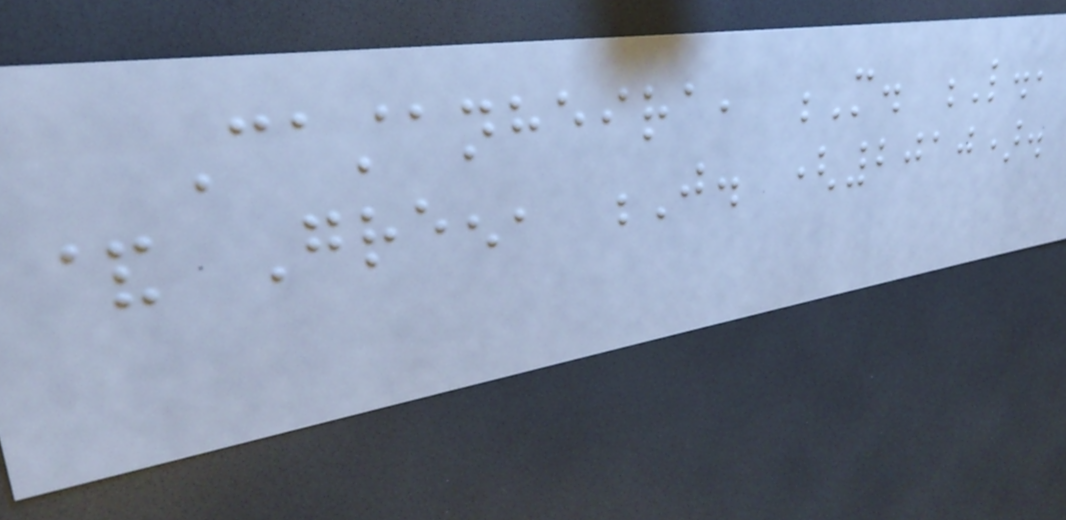Castanheira, M. L.,
& Green, J. (2010).
